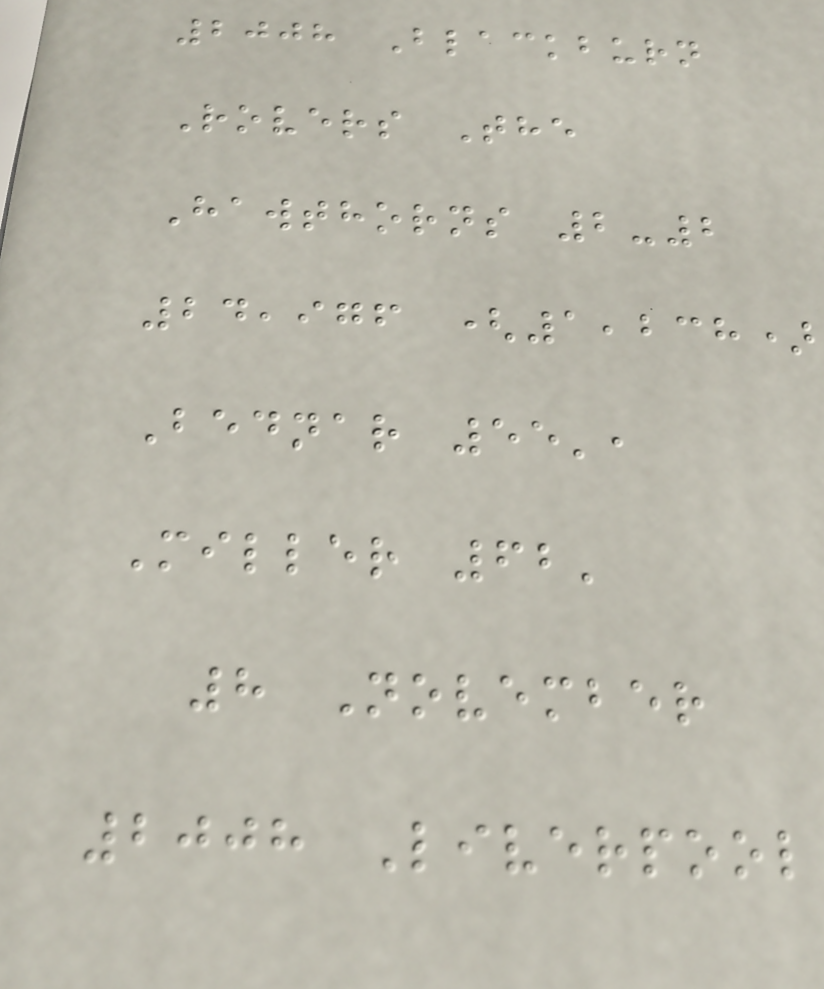2008 Blackburn
Rovers The
Hawthorns 2-2
24,976 (1,238)
Bednar 55',
Miller 62'
8 November
2008 Liverpool
